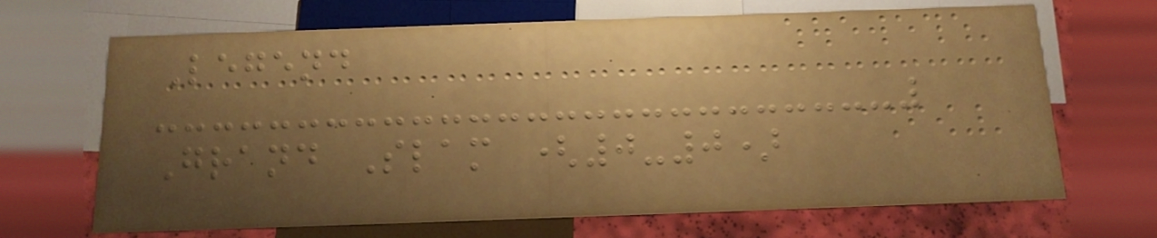Legend
Grand Slam (0-0)
